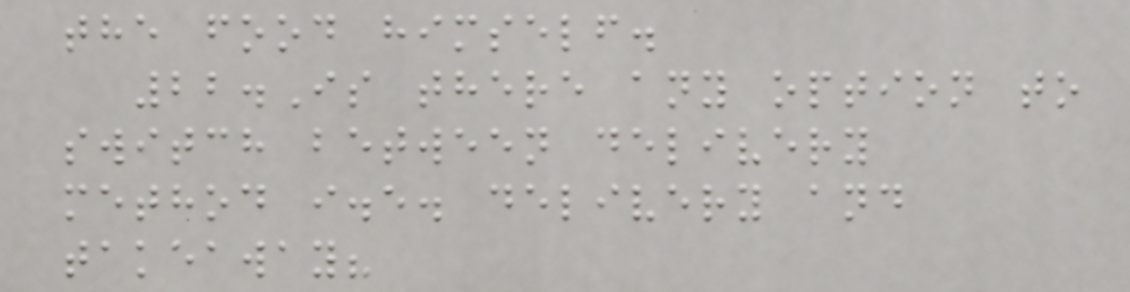the food himself.
22.Is there any option to
switch between delivery
method i.e. delivery and
takeaway?
